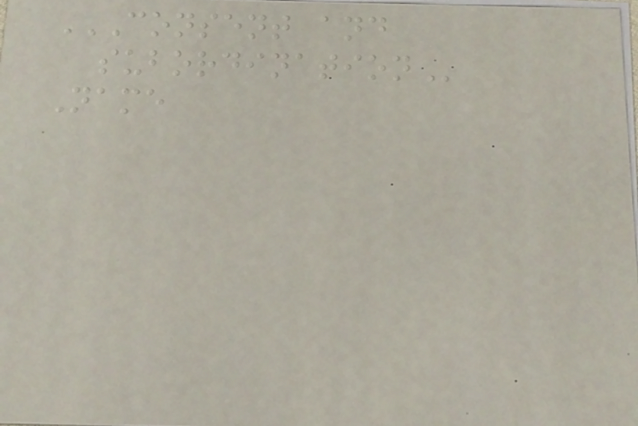CONSENT AND
SUBORDINATION
Name
